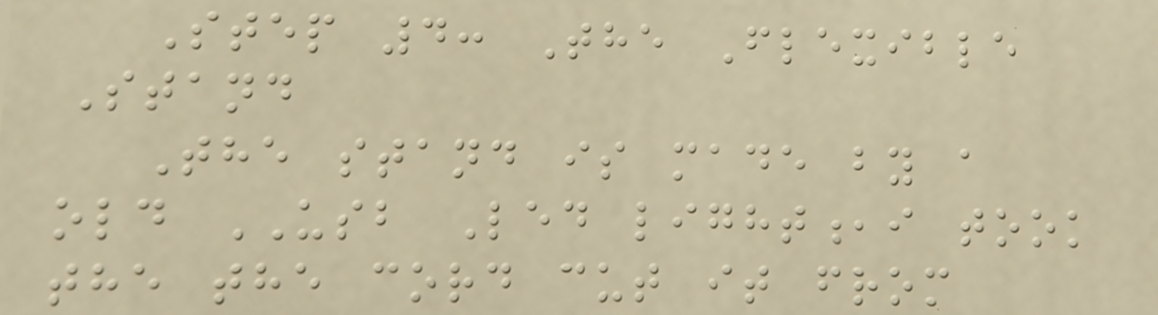Step 4: The Flexible
Stand
The stand is made by a
old USB Led light,i took
the the cord cut it from
